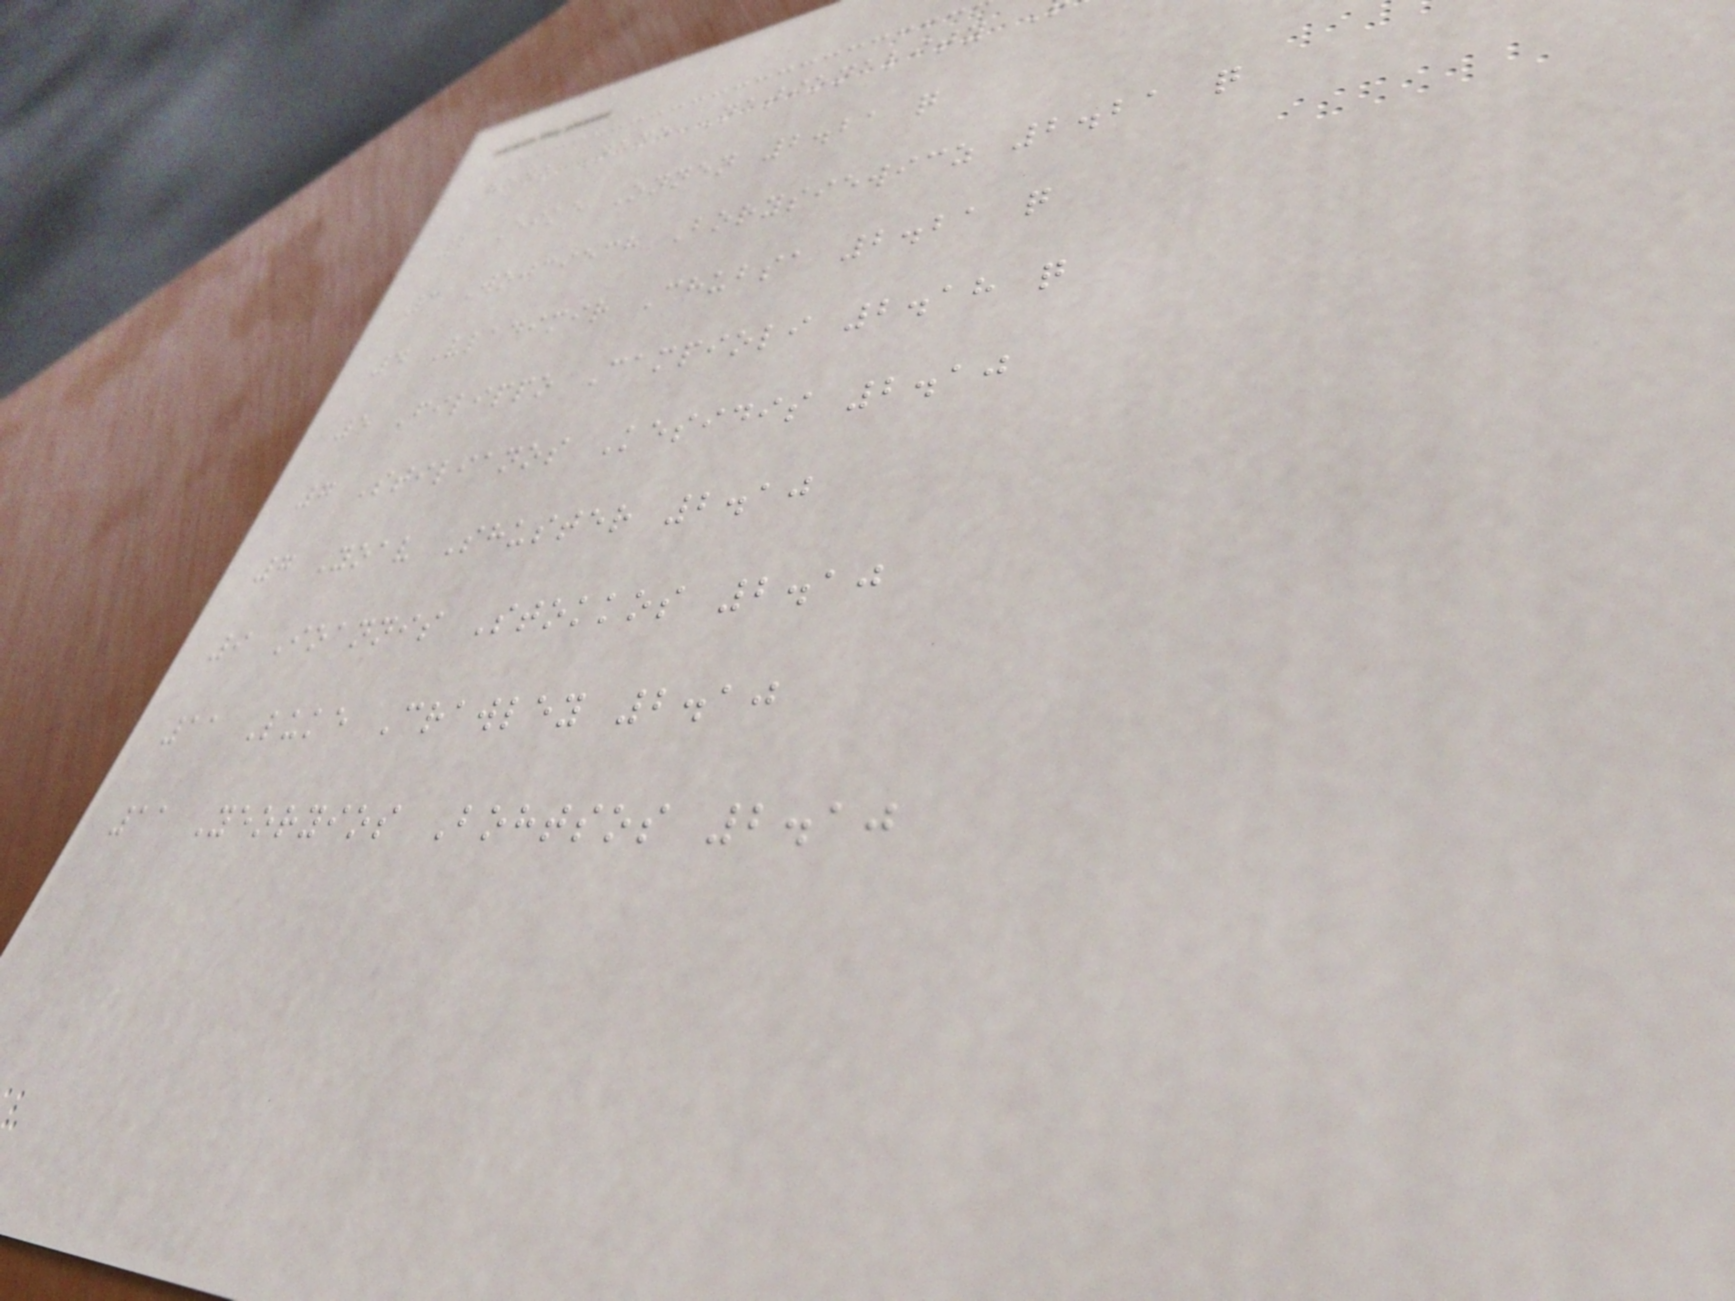Rank Name Nationality
2 Eike Onnen 2.21 q
3 Wojciech Borysiewicz 2.21 q
4 Vladimir Chubsa 2.21 q
5 Filippo Campioli 2.18 q
7 Stilianos Kesidis 2.10
7 Yoav Shuster 2.10
9 Ioannis Stokkos 2.10
11 Luke Crawley 2.10
11 Yeoryios Bohtsos 2.10
